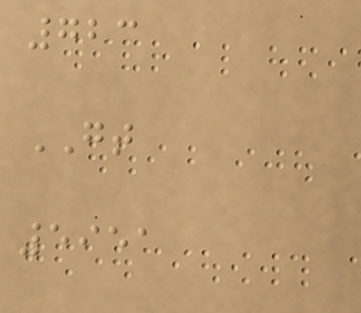723
GT
5951
